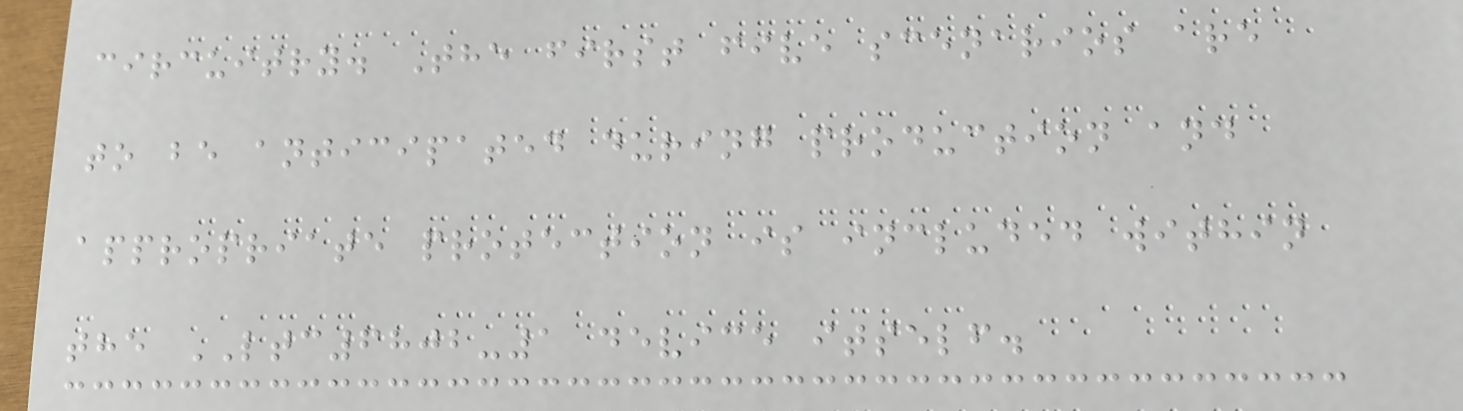circuitry. The first five scenarios are
to be anticipated during production and
appropriate protection is included within
the LTC6802-1 device itself.
